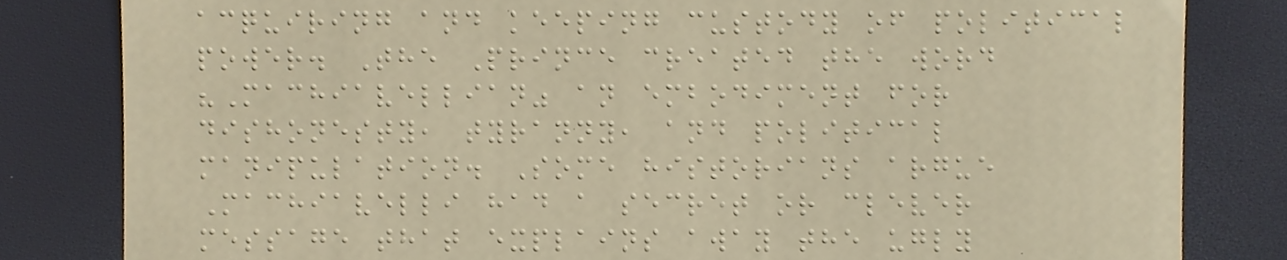acquiring and keeping custody of political
power. The Prince created the word
"Machiavellian" an embodiment for
dishonesty, tyranny, and political
manipulation. Some historians argue
Machiavelli had a secret or clever
message that explains away the ugly
